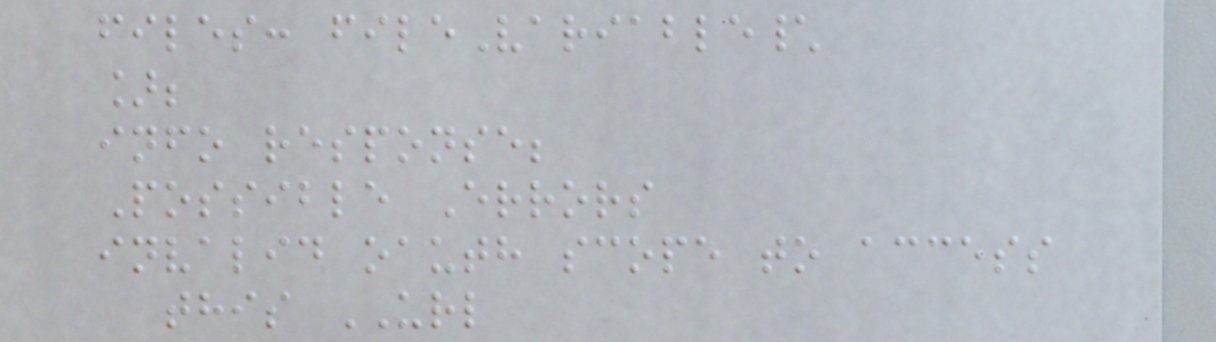files: fileVariable\
];
info response;
Possible Errors
invalid oauth scope to access
this URL
